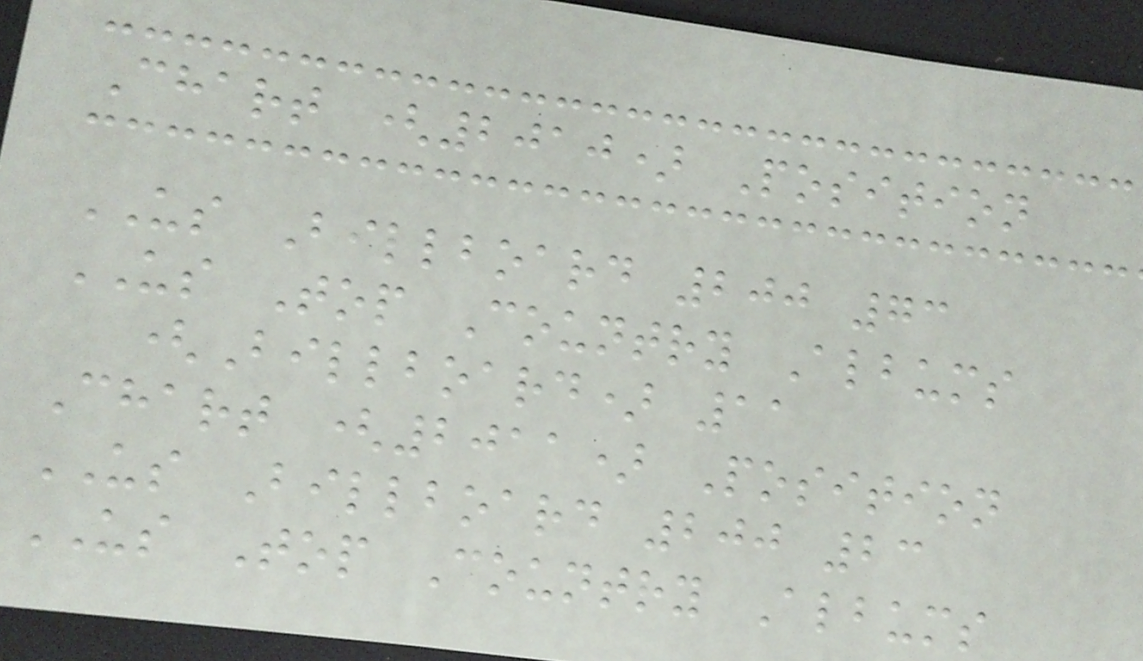Chart (2010) Position
US Billboard 200 73
US Top Country Albums
(Billboard) 11
Chart (2011) Position
US Billboard 200 23
US Top Country Albums
